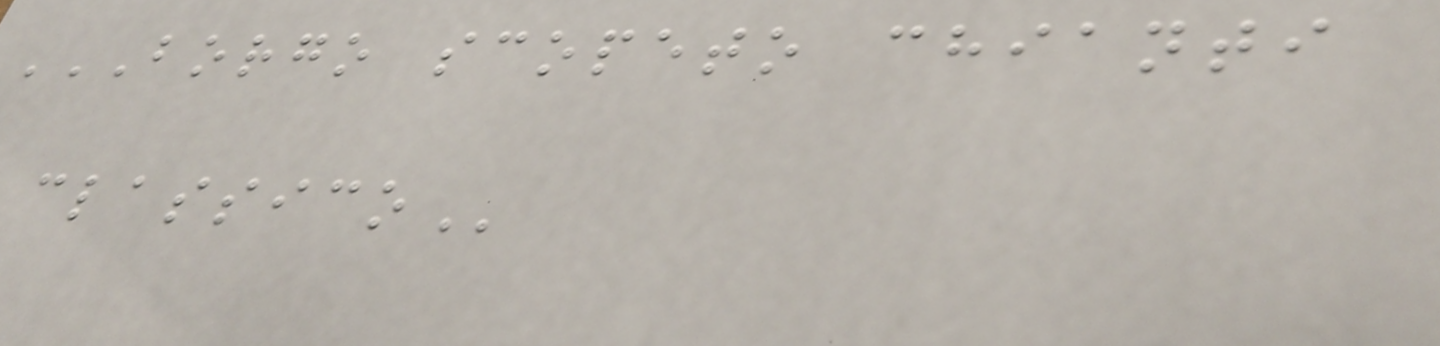BORGO SCOPETO CHIANTI
CLASSICO
